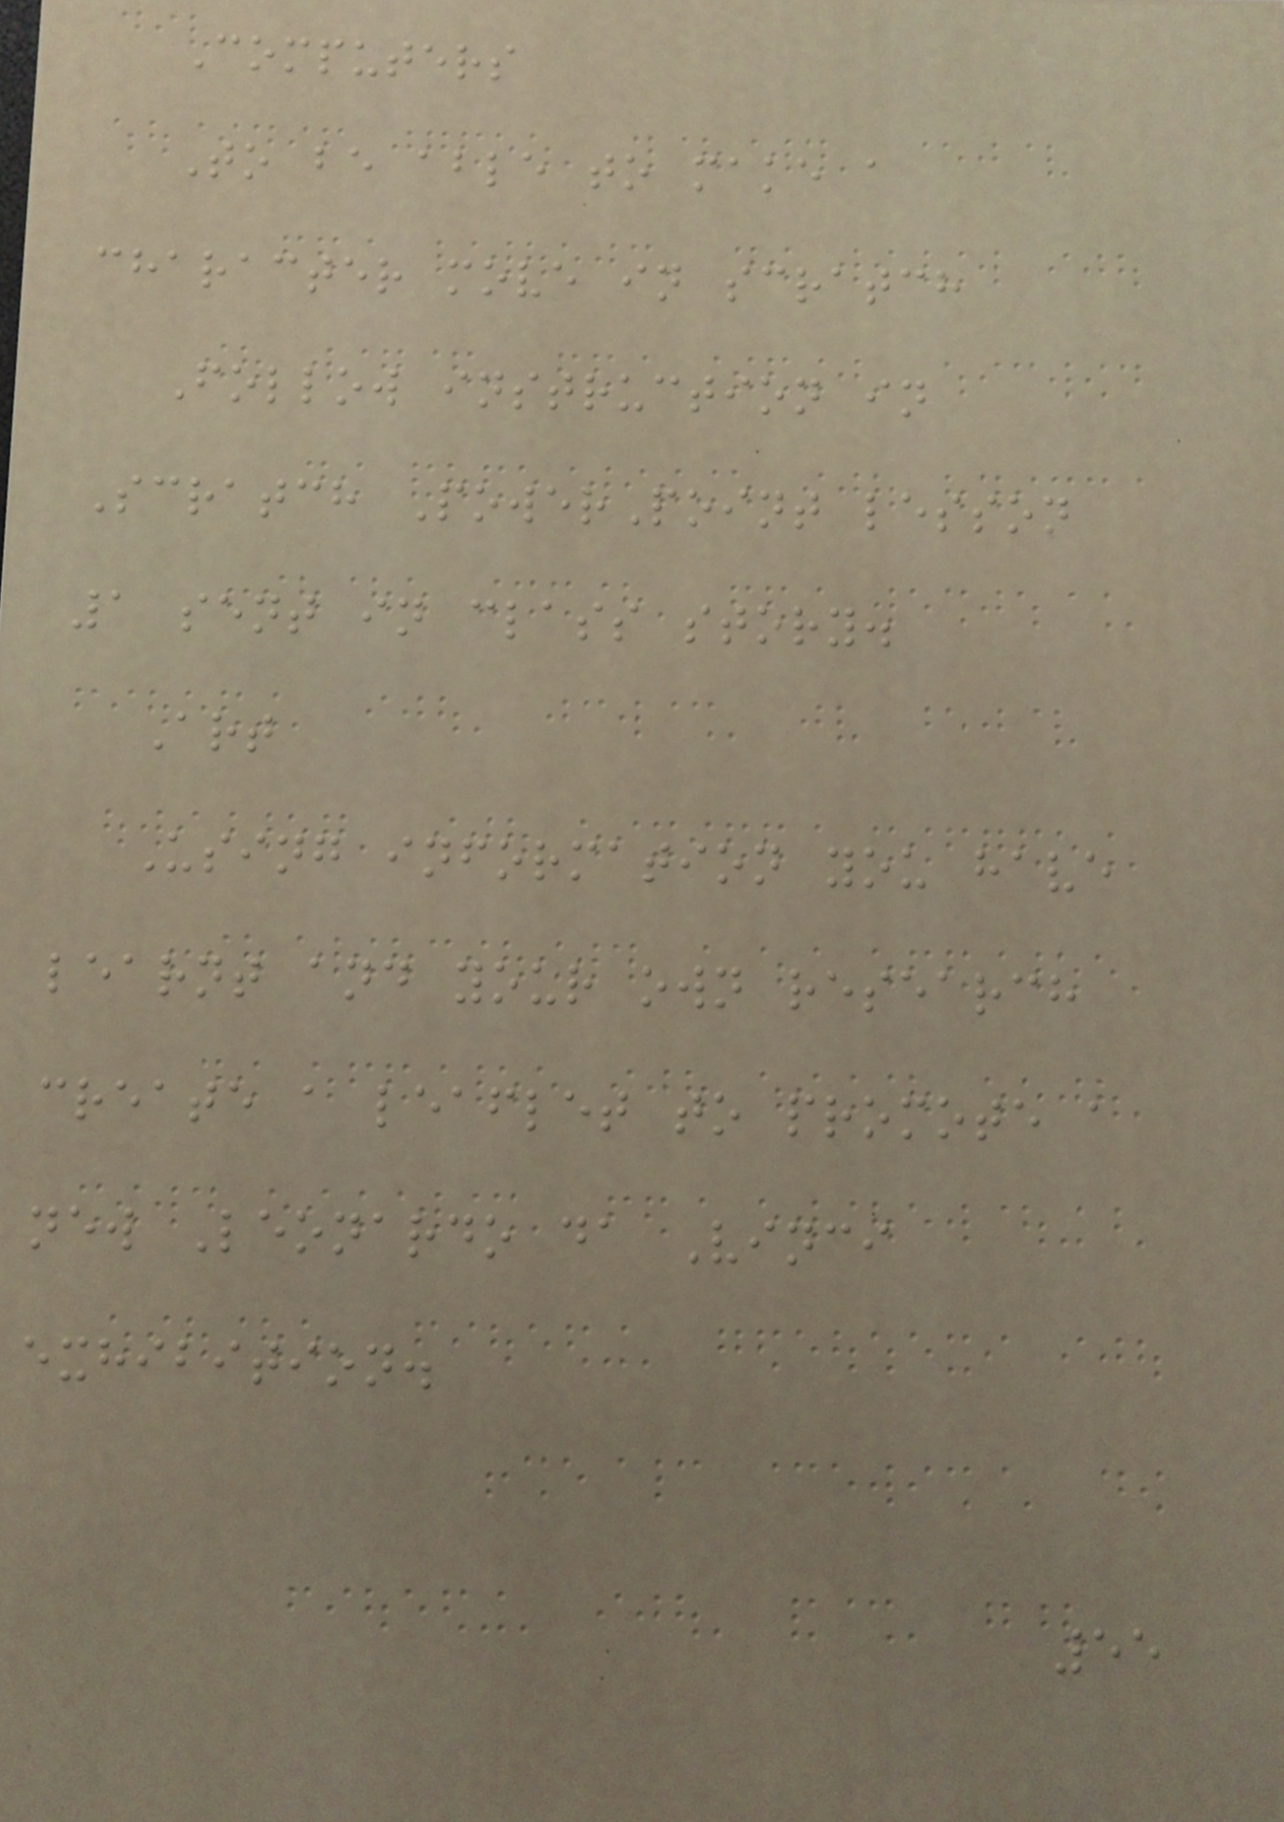Computers
To be able to make a
character move in scratch
Follow instruction in
Scratch PowerPoint lesson
1 sent in class story.
Art
Using information you have
learnt and your own research
create a leaflet to promote a
new Leonardo da Vinci
exhibition.
55
